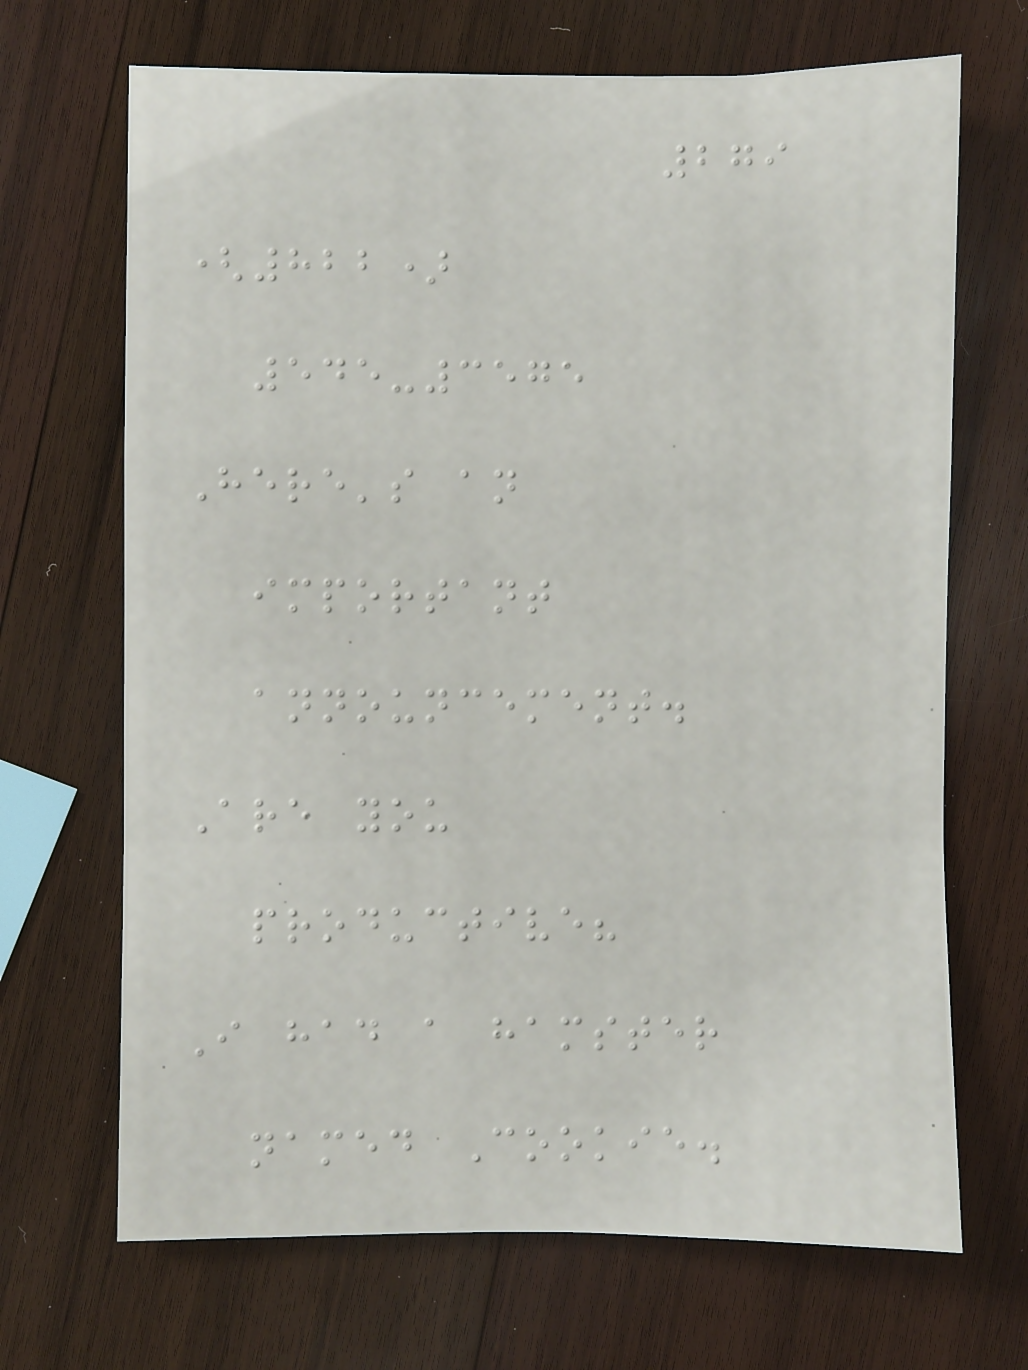279
(822)
545-3575
Here's an
important
announcement.
Are you
productive?
I had a hamster
named Cookie.
